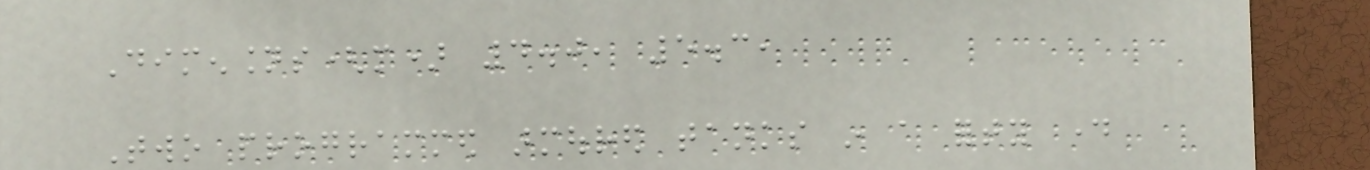Dimensions(m) 4.0, 5.3,
Two programmed armoured tanks in a forty day
